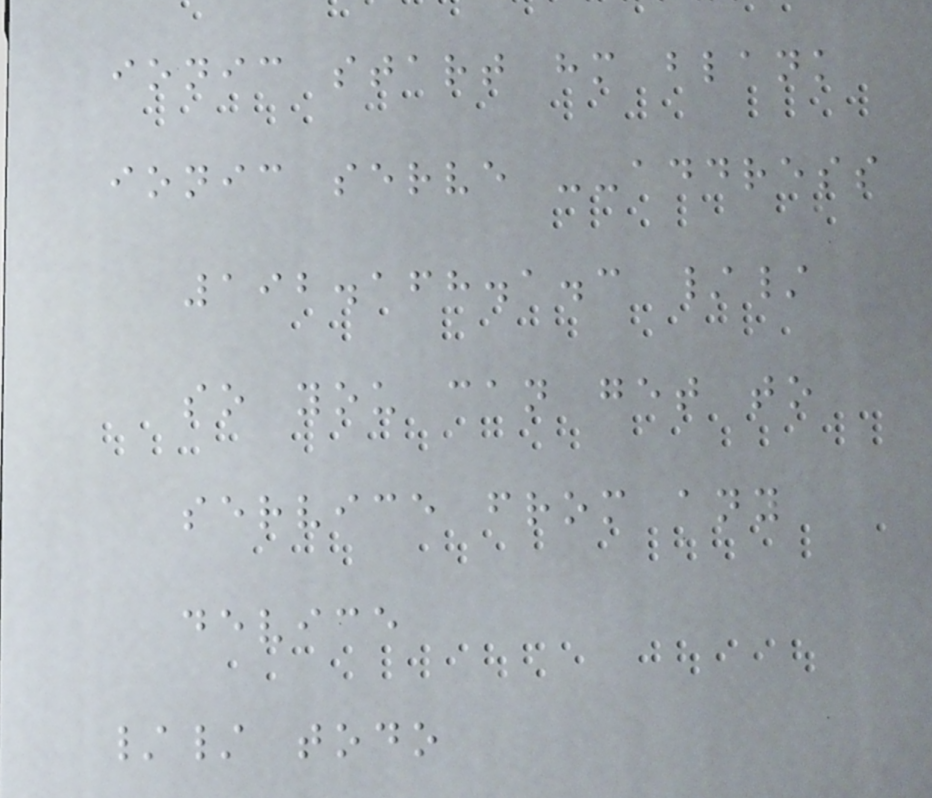ionic start hm blank
ionic serve --address
192.168.1.3 //
so you can get to
service from any
device
// todo
